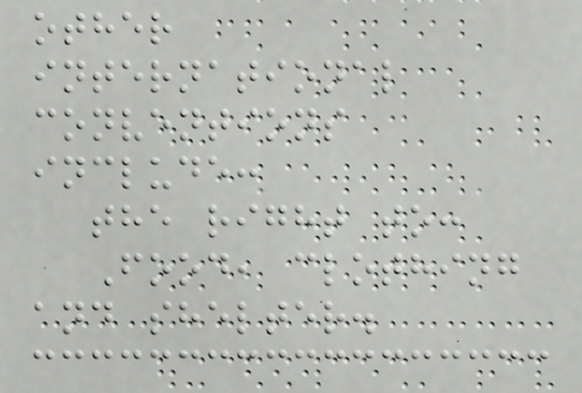other
international
conventions
include:
the right to:
Food, clothing
and shelter.
